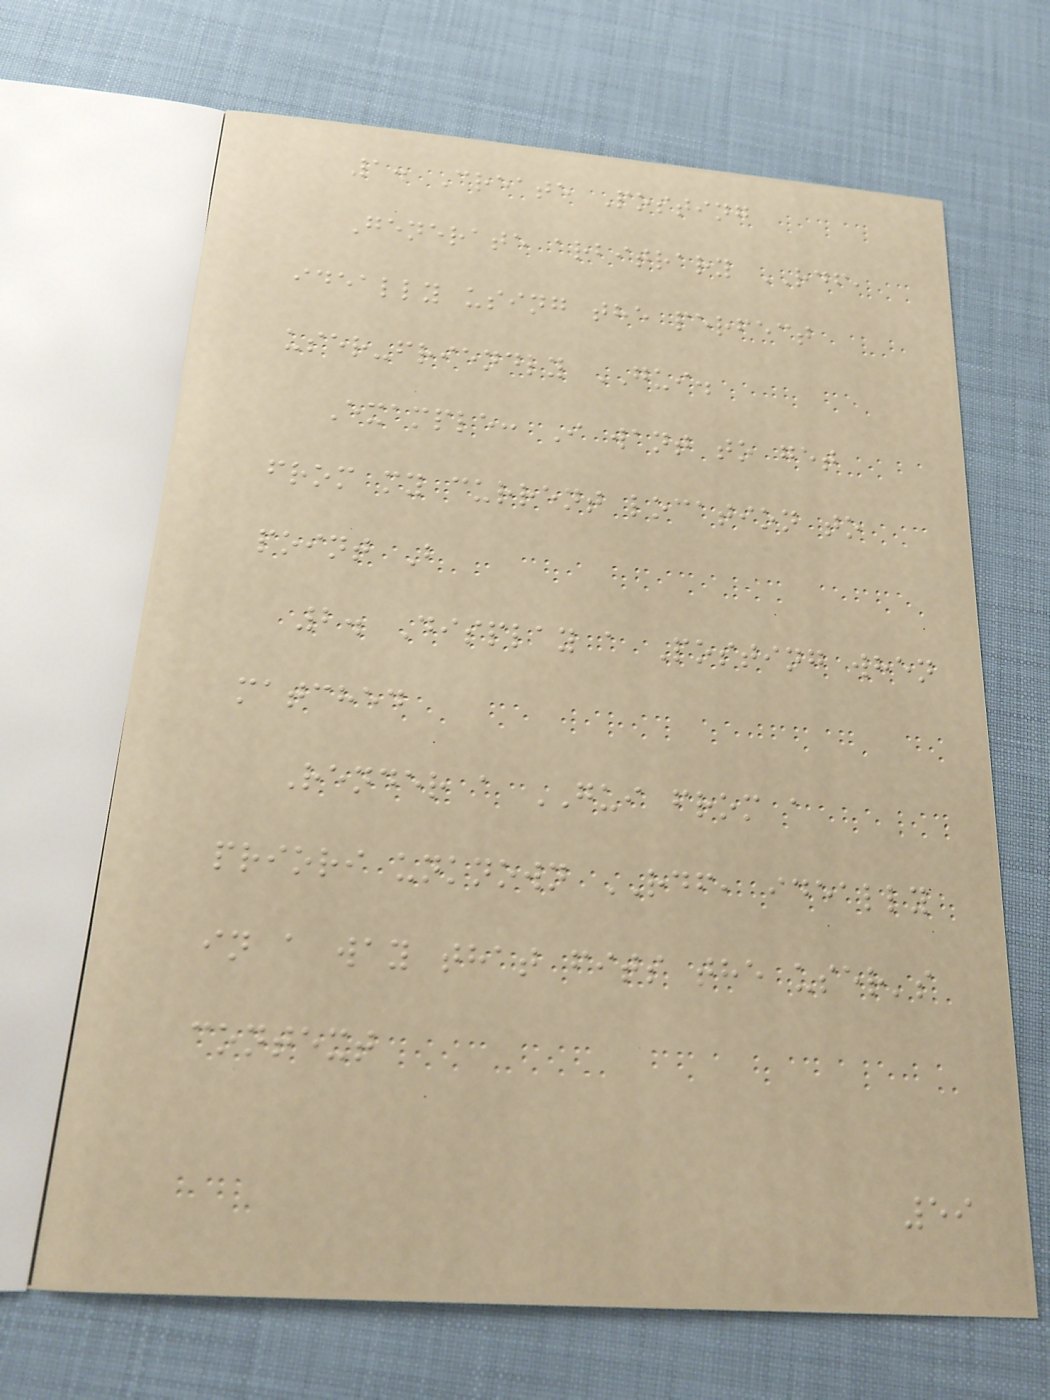1. Create Posting
Generate arbitrary RDF,
ideally using the perfect
user-friendly GUI.
Example: I want to get
from my current location to
point B
2. Display a Posting when
matched
Render a GUI from a
priori unknown RDF, ideally
in a way that fits the user's
context
59
